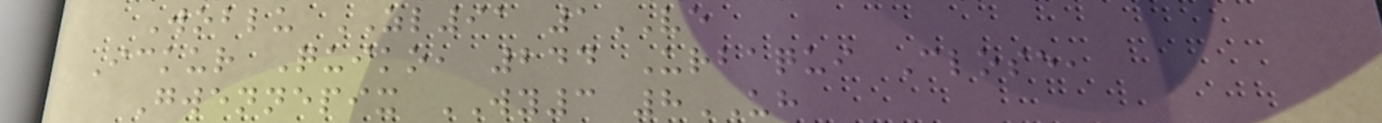Woblu ZL91 1VE
Ickur Quiko, 244 Urbaqui Close,
Gwennepix WY3 8UH
